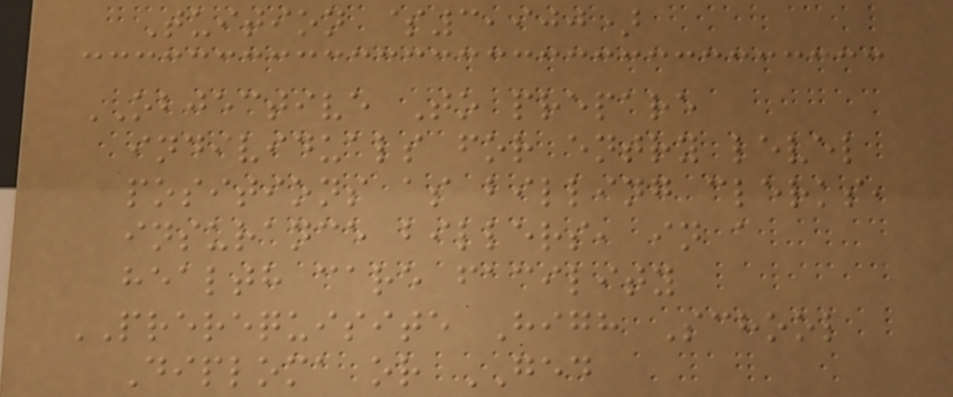Tuition $3,900)
OBJECTIVE To prepare
individuals for entry level
positions as billing clerks,
insurance billers, in a
health care facility
PREREQUISITE High School
Diploma or GED
